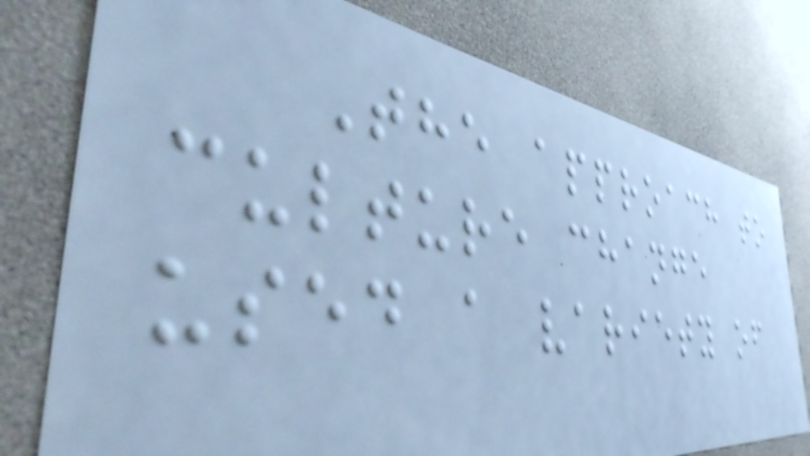The approach to
culture change
used a variety of
